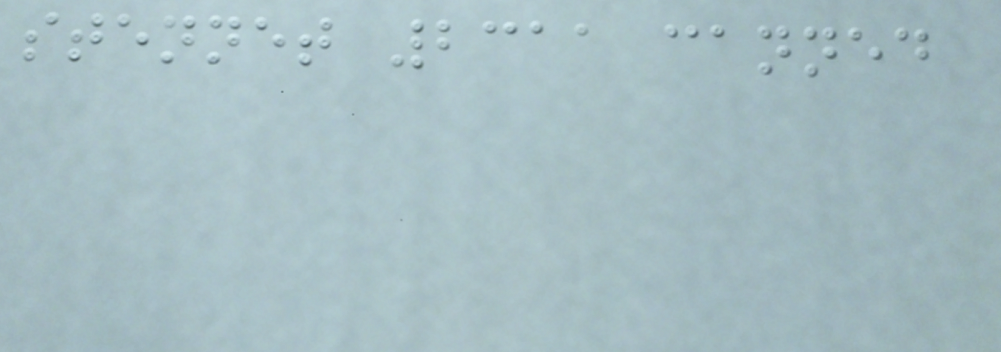stennet 2311 canned
